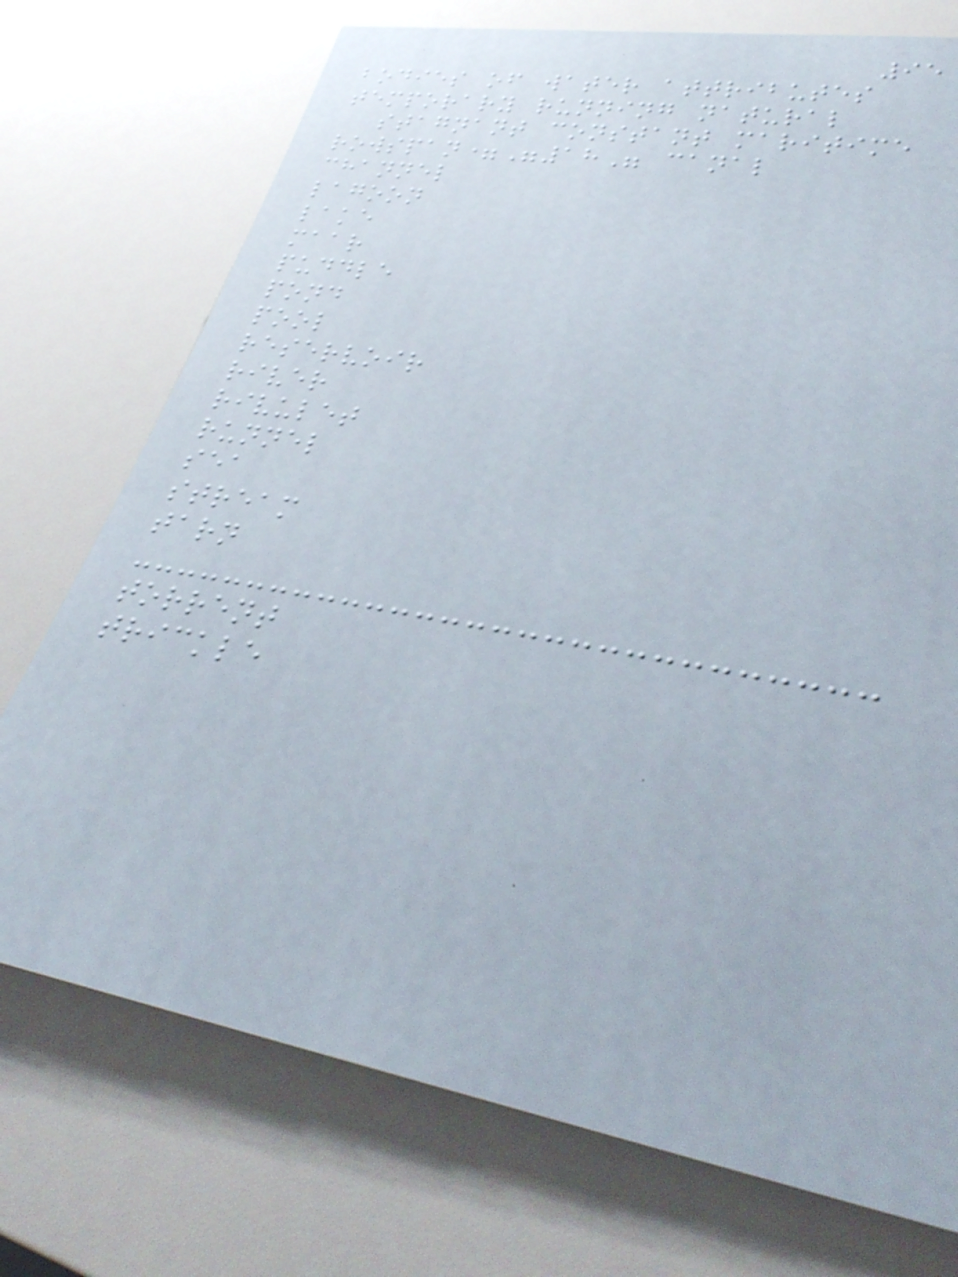95
bodies of water attributes
temporary running natural
stagnant constant maritime
rowspan="18" canal
channel
lagoon
lake
maar
puddle
pond
pool
reservoir
river
rivulet
runnel
sea
stream
tarn
torrent
trickle
